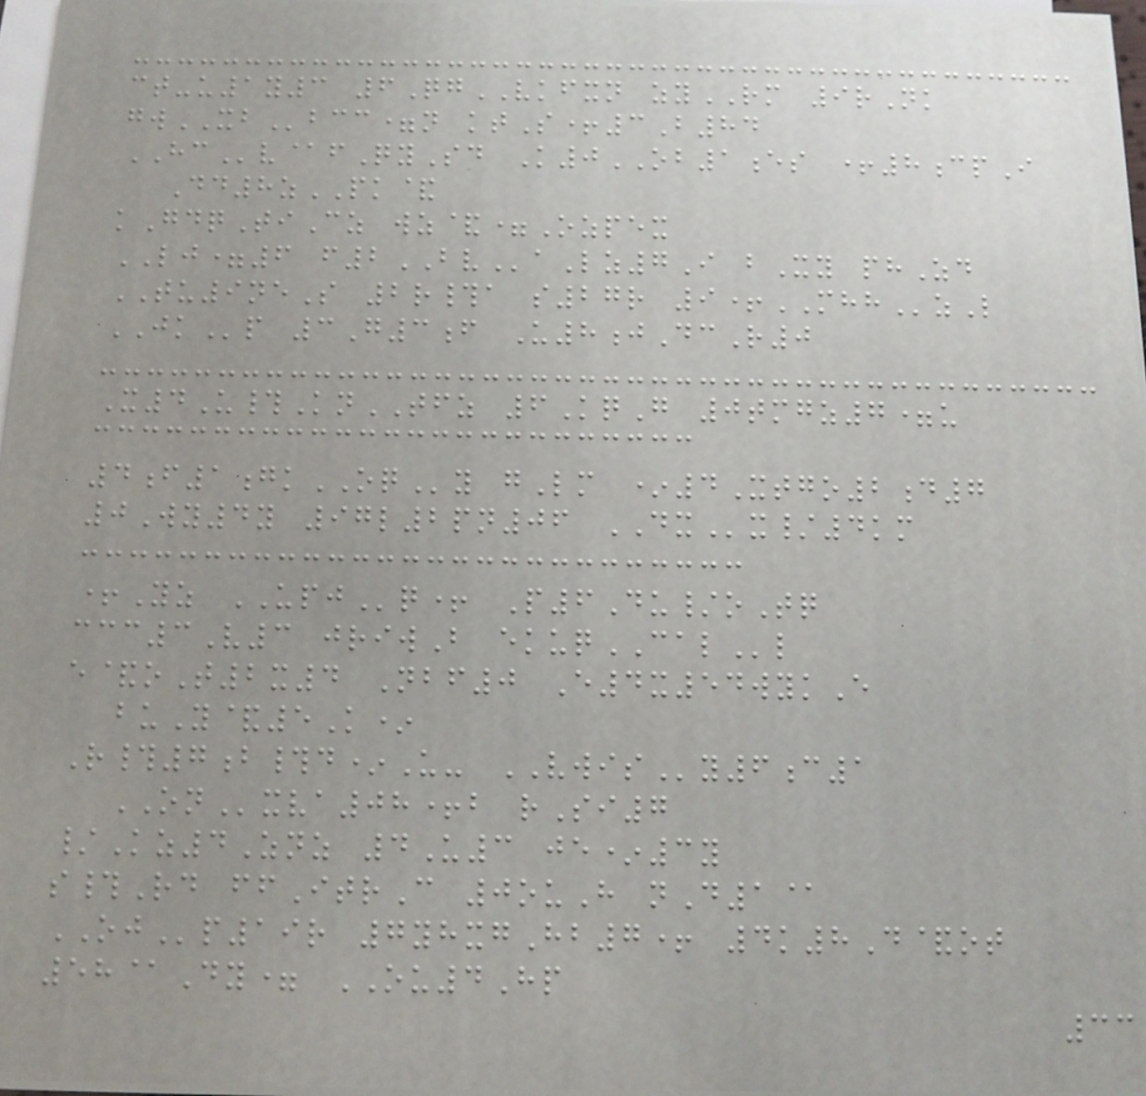ct-u1y3 6QgVKFXN zyRM 9rNk
gwXBbcc=n ktS+3B84
HCv@fQySd K0OB1es +8cpI
Dd8zPK&
kGdqTiCz wz&=Ozpex
LJ=6 f2BVaLz7I bXy phZd
TU9neS 2r#a s27r 9+MHHzL
JKp 3G3f U8jDcR0
X4U#KnTFZ 6KqG 0tmgz7=u
4f1gkOQy gLm *4Xtgo2d7
0Wy4y 97l2pn06 DXx/4km
+Yz UPJq+ P6Du/oTq
ccc3V3 jriwB ekuqCALl
e&oT2x4 Nbf0 E4x54wykE
buY&5K*
R#7b#d*U- VWISy6c1
ONxva08+b rSi7
/Kz4Znz 4U3 je*3y
s#Rd ffItrC 0ouH nD1@
OJp19r 7yhxgHb7+ 4k8D&ot
58@Dy= OU4Hp
33
